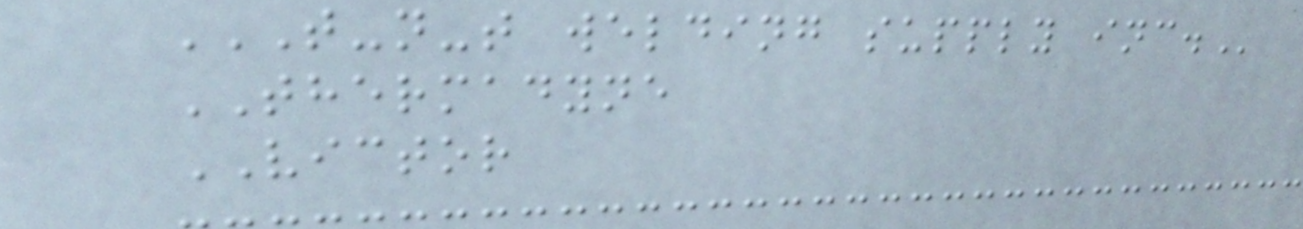T-N-T WELDING SUPPLY INC.
THERMADYNE
VICTOR
